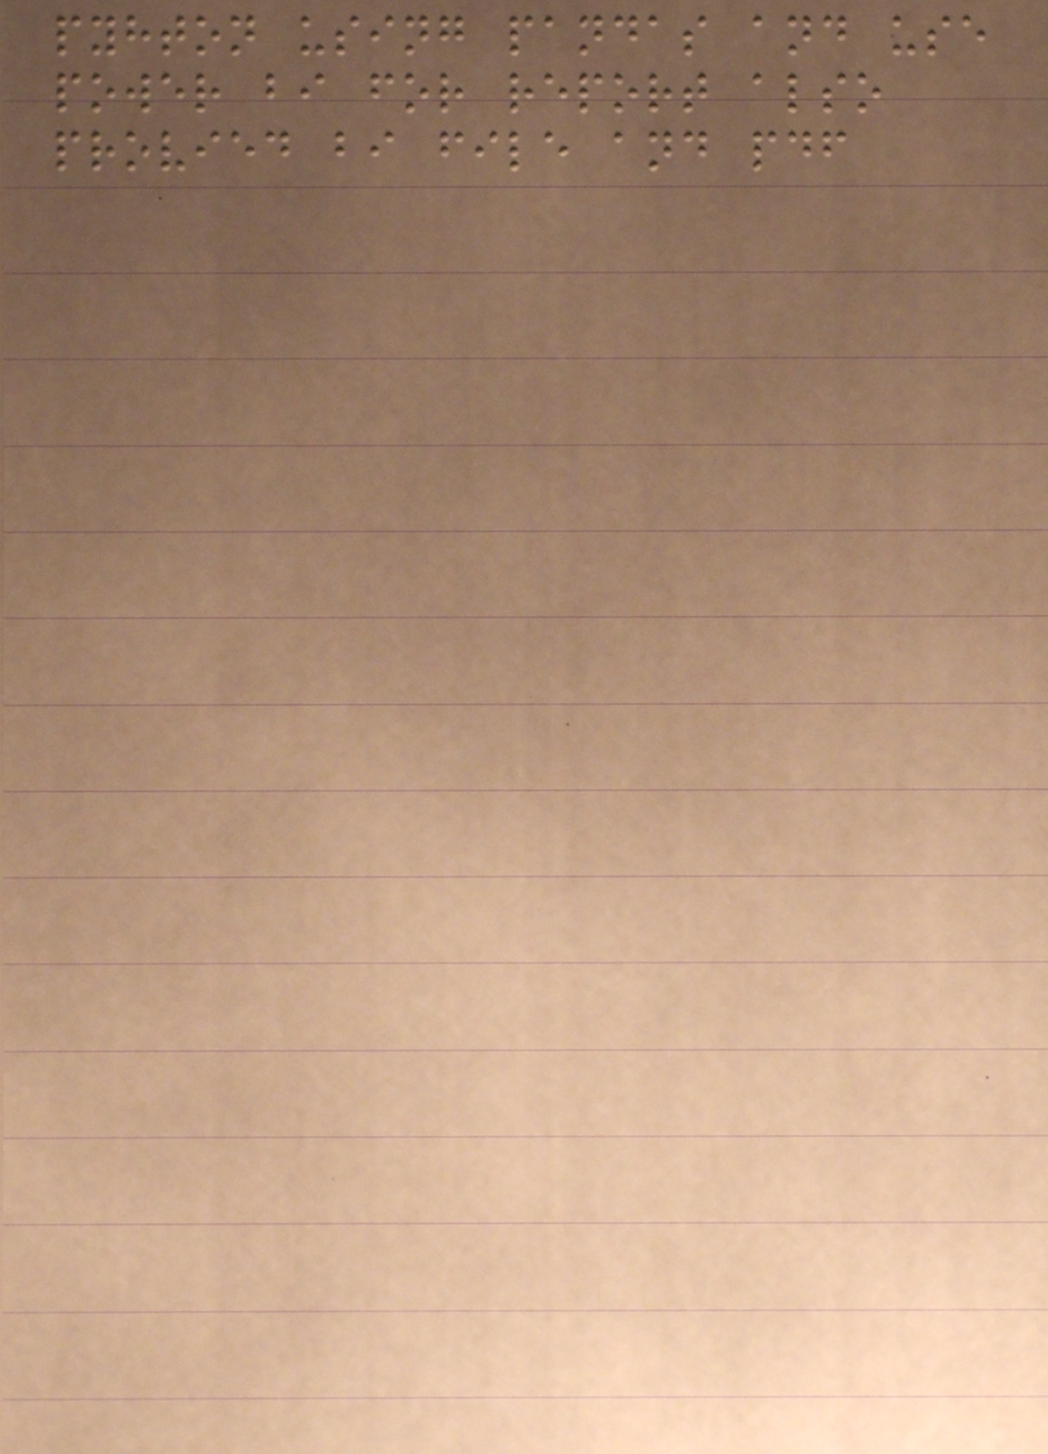pyhton using pandas and use
power bi for report also
provied bi file and pdf
